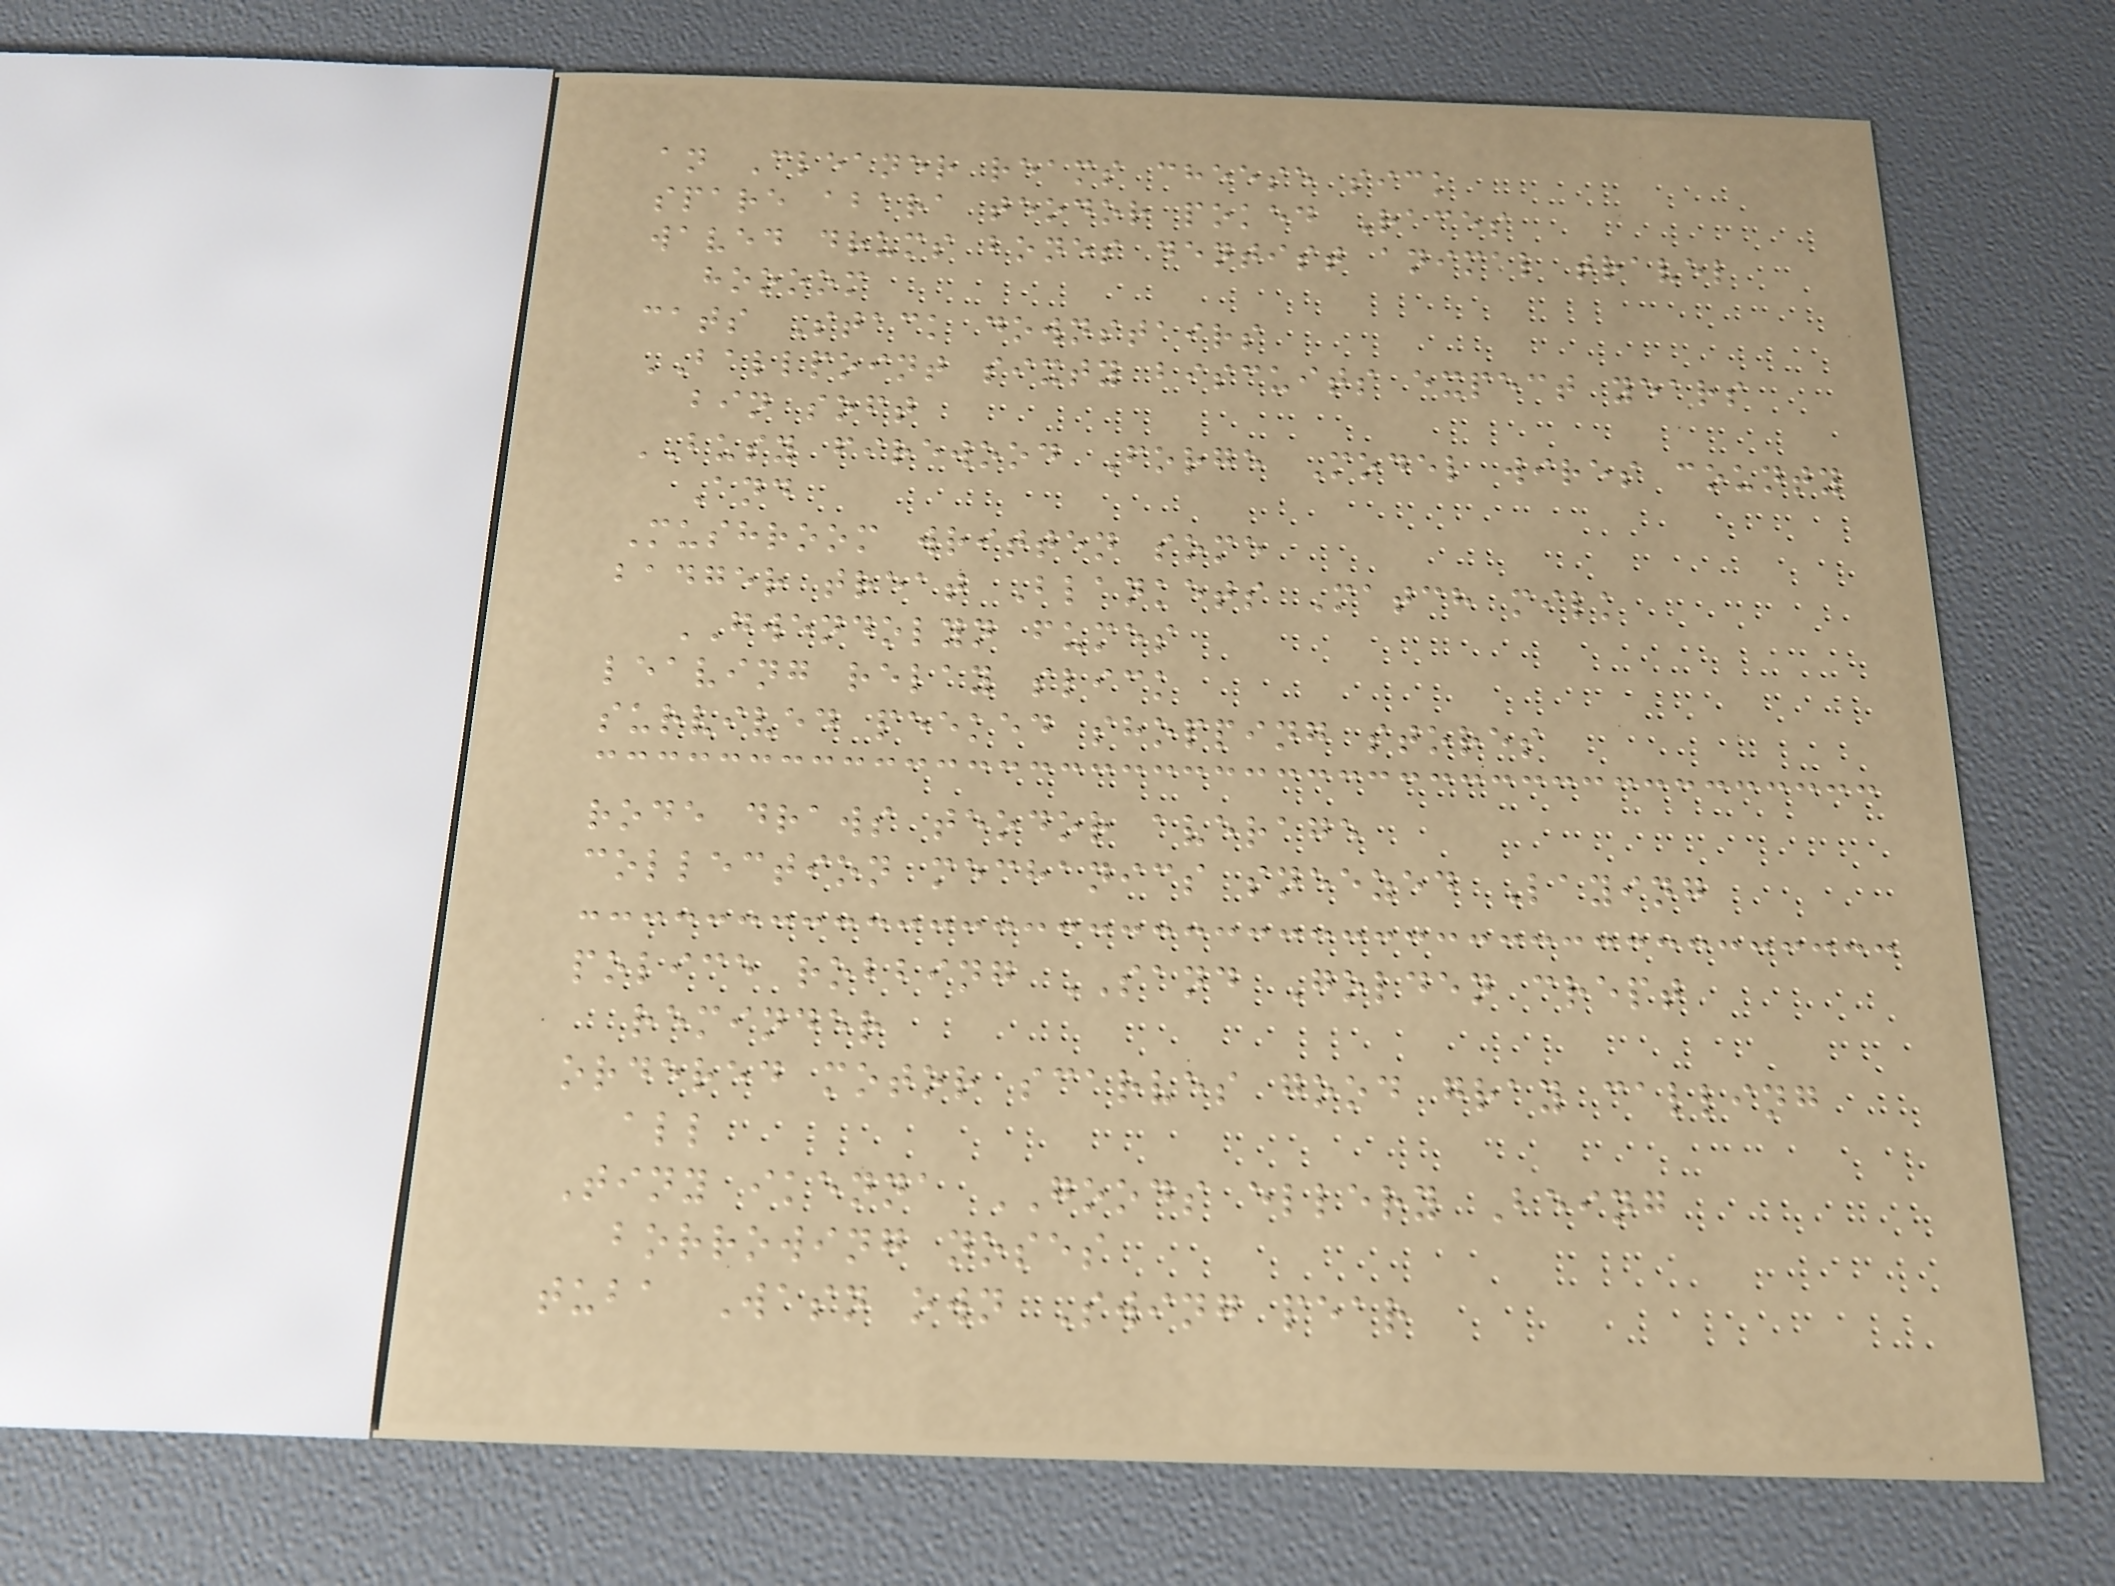an Cleaner reams cheese sick
spare abara teodor poked Races
waved drums bones dentist animal travel
hoooom
cats Stack downstairs
BALLPOINT sixty biscuits expect years
bin soft
BUSY firewood Forge Model wires county
And
Mushroom written some
badger treat Blankets Match milk
GWENDOLYN fumes
leaving relay slick
survived peeked shopping stores
rode draws teodor average
collection mechanics sneezed Laying
police robbing SAND Golden crept
reminder
ordered motor scarves good gray calling
all
Tiny ikenna GOODS ellery Being
borrowing noses
tuba Wasn own Swing pear
